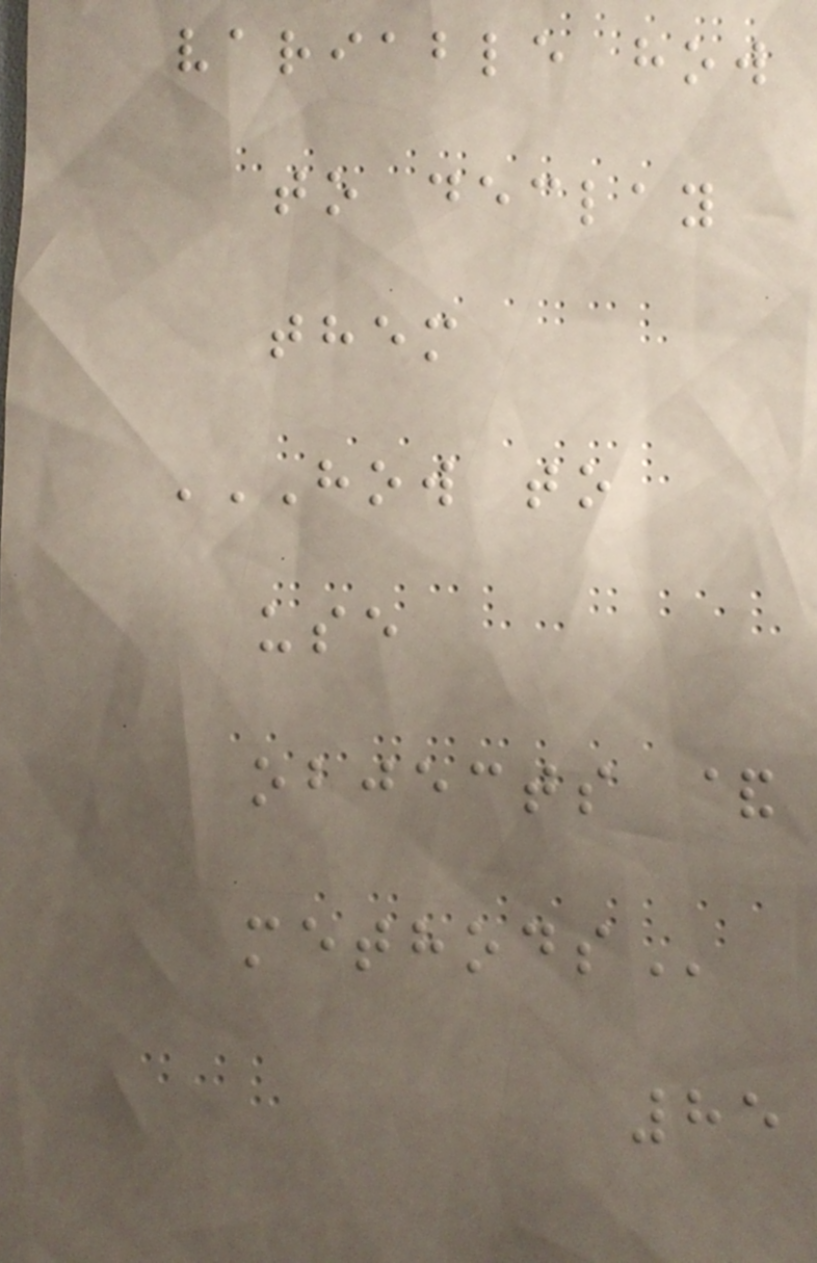variable how
to declay
them
HOW TO
USE
OBJECTS &
METHODS
85
